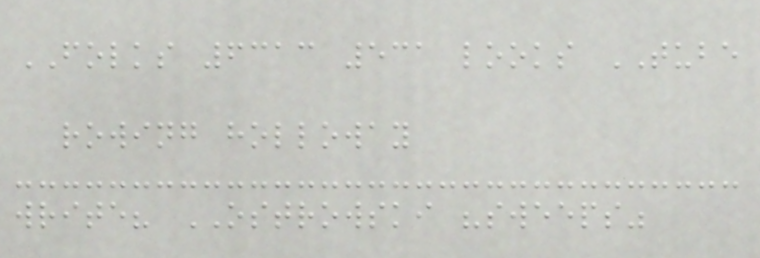FOLKS 6313 531 looks TUBE
rowing holloway
write? OSTROWSKI "sweeps"
